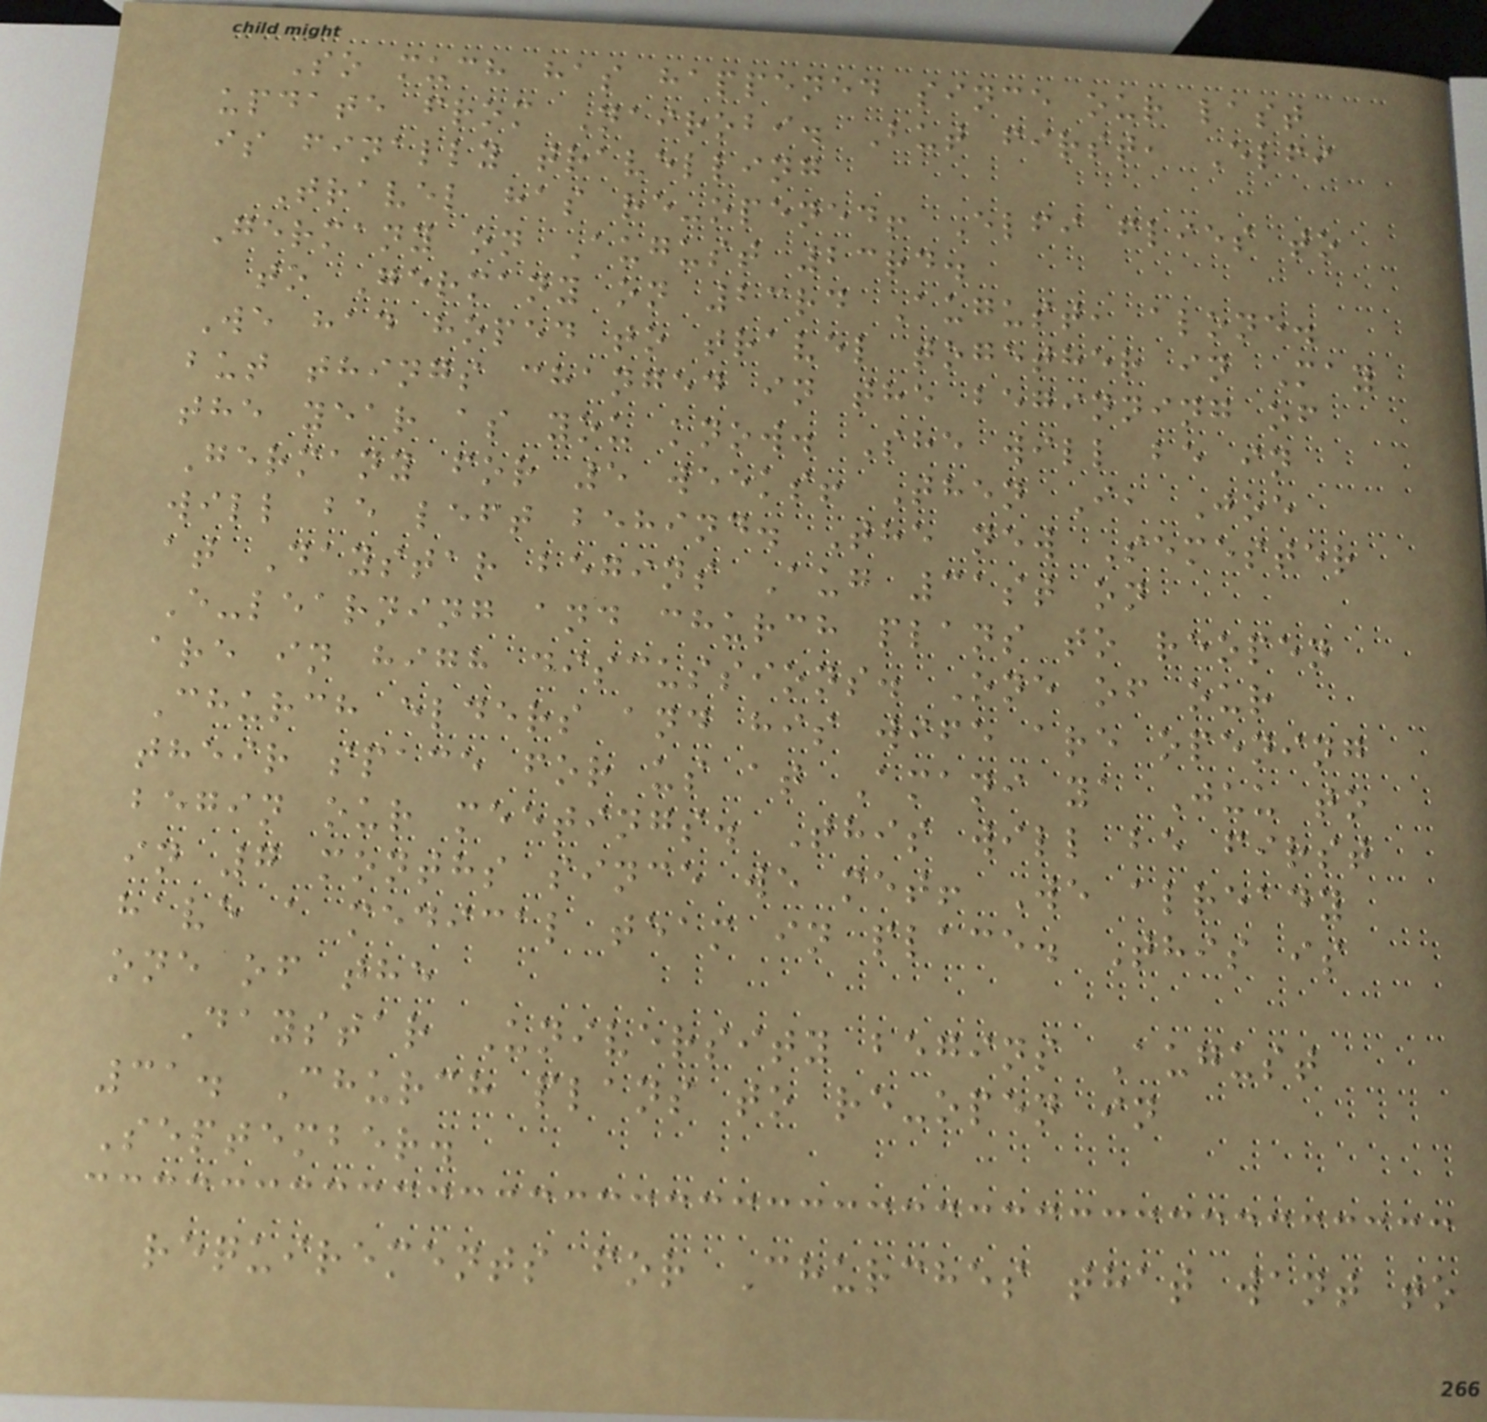So much has happened since our last
update from Nairobi. But first, Elfi
is finally travelling
Travel has re-opened! Elfi flies to
Germany on August 23rd.
to Germany on 23rd August, alone.
We had hoped to travel together in May
but things changed in the beginning of
the year as you know. She will be in
Germany for 5 weeks! Then I, Joe
will be left behind. The new Semester
at Daystar begins Aug 31st on
E-learning and church plans to reopen
are in high discussions. One of our
Church elders and his wife are opening
their space for us at Amani ya Juu to
begin our meetings. This will be first
in 7 months since we met! We already
have a medical team in place. This is
one of the
Daystar University begins August
31. Church plans to re-open in
September.
requirements for Churches that want to
